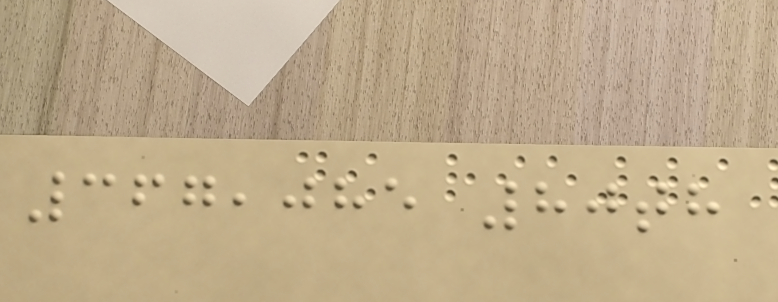367,085 80th
